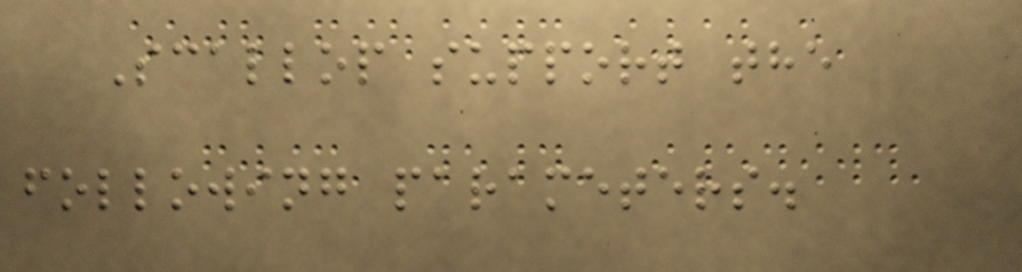Scallop support the
following parameters.
